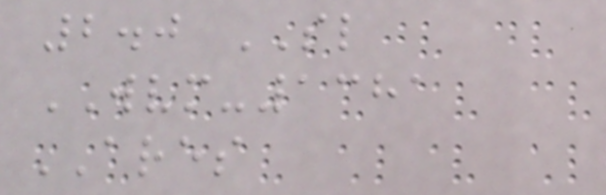2.0 SL
WVM-1381
ARES
